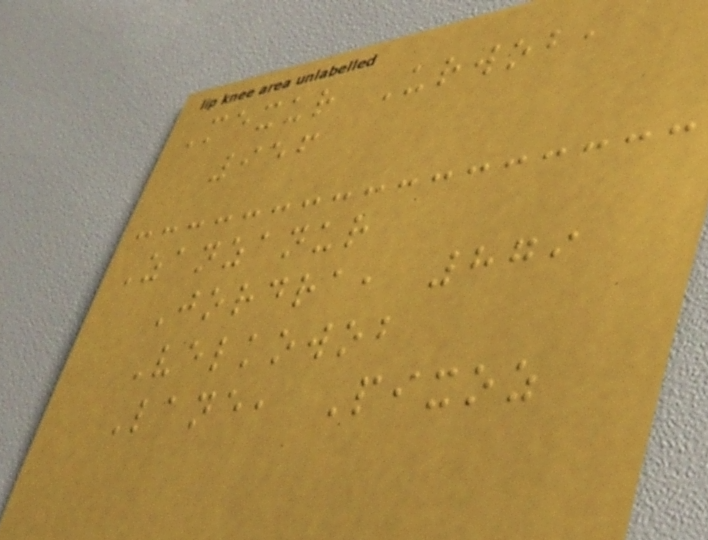Mexur Urwob,
956
Zanzanur
Jordra, 879
Velkowob
Lane, Pixoz
